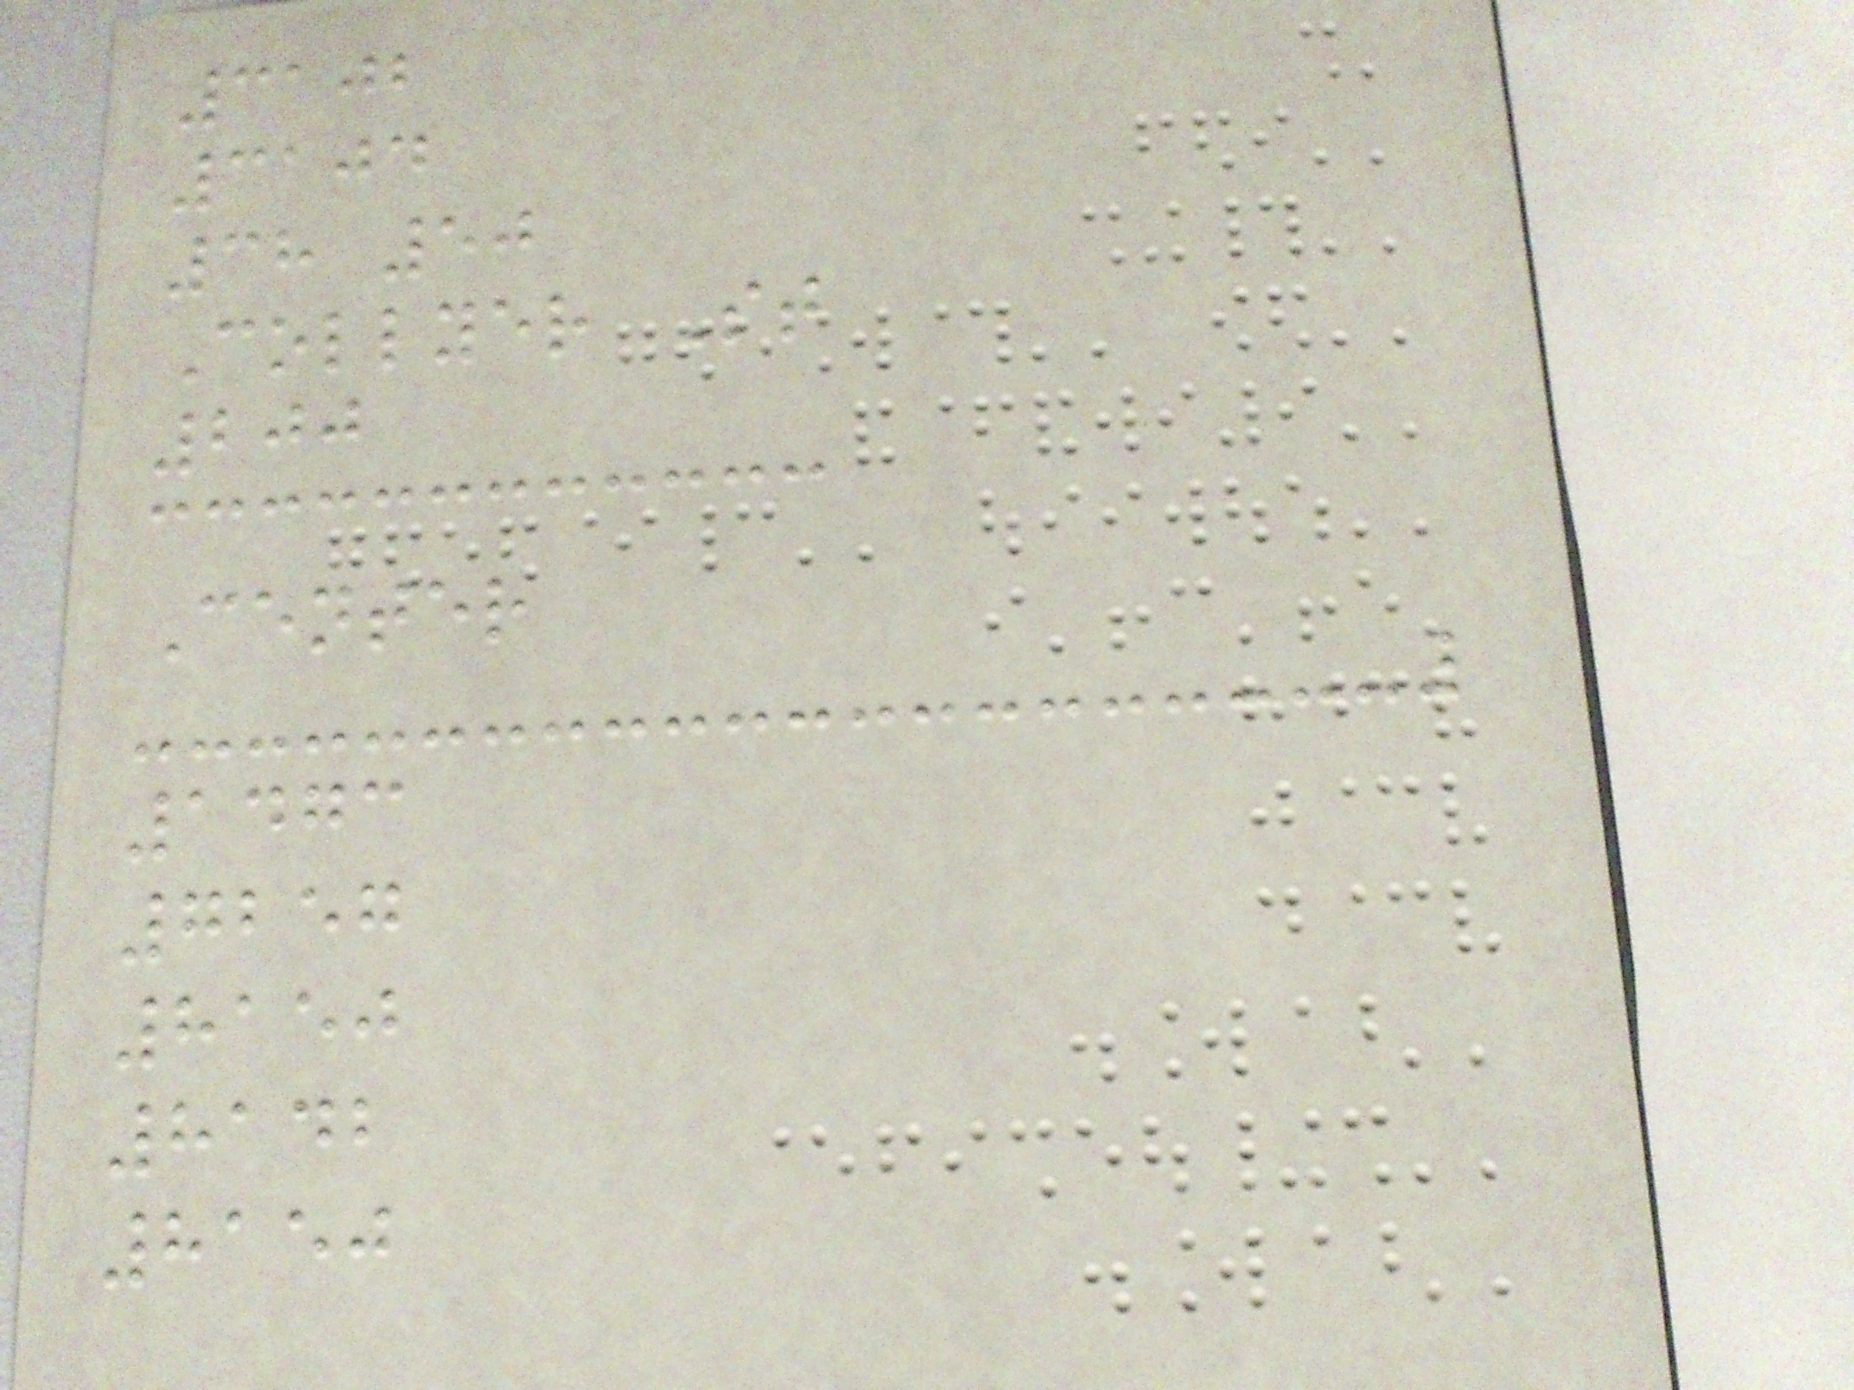3102
3104
38 50
Collyer St
200
Center
1473
7257
8150
8142
8150
